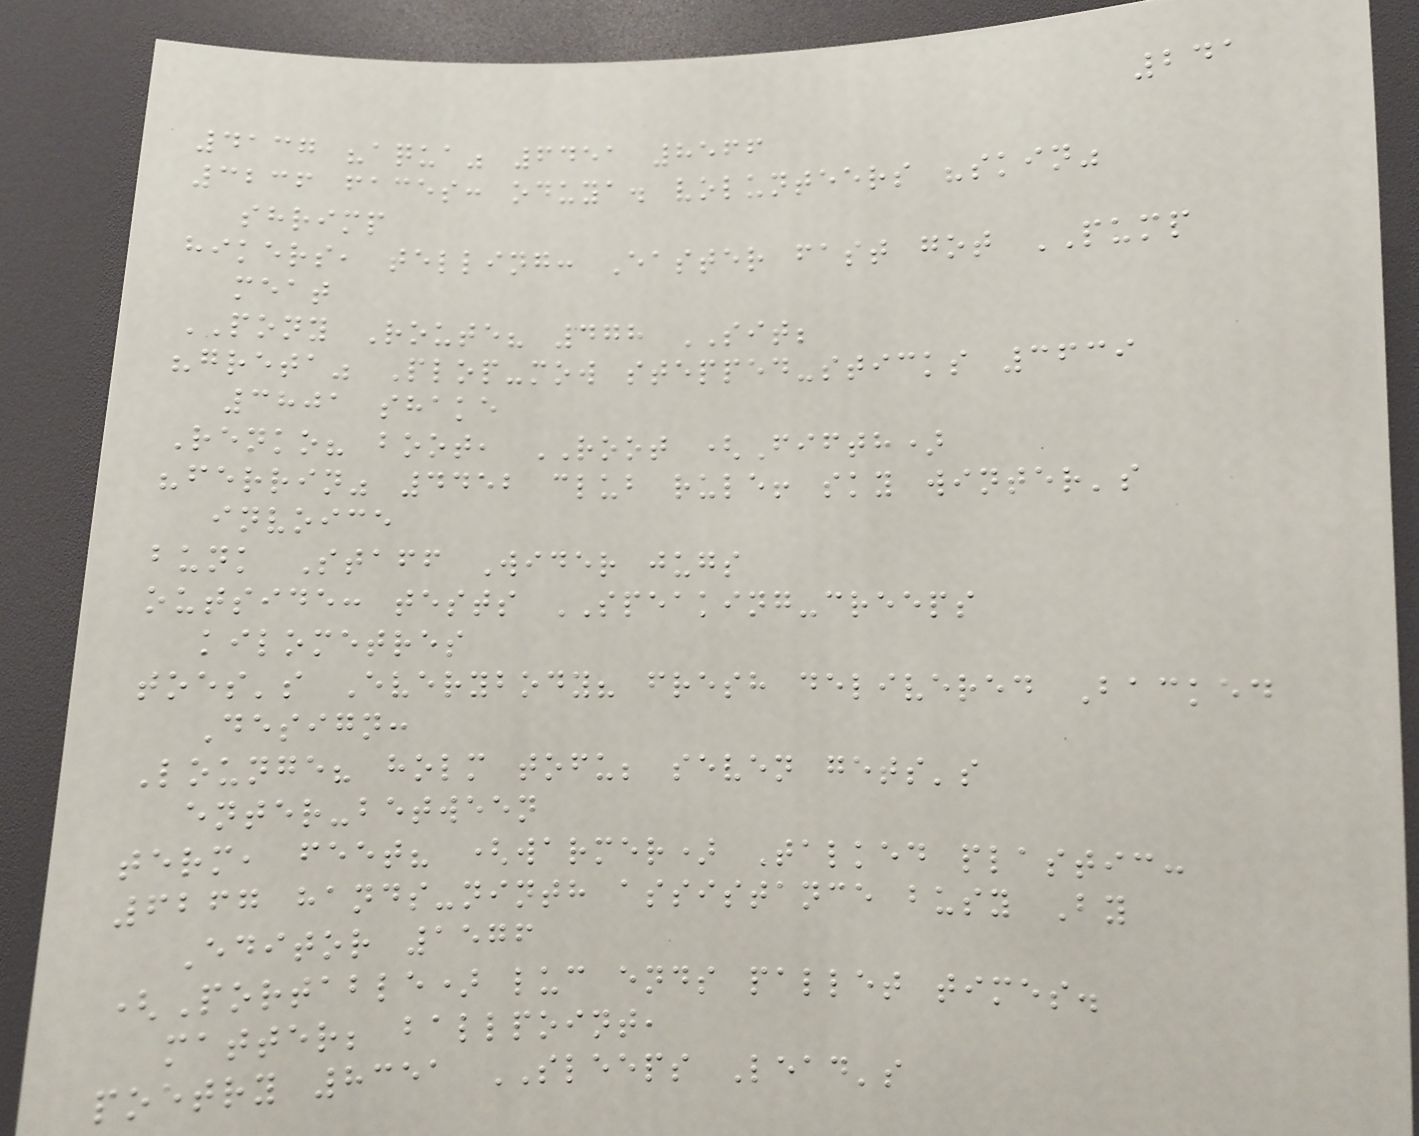241
4137 "aqua" 6451 8566
3236 faces: oduya. volunteers "skin"
shrimp
hikers, telling: Easter fast got PUMP
meat
PONY Route? 478 SIT;
"greta" Plop-mow stepped-sticks 3639
3801 shake
Renko? boot, ROOT (Fifth)
"ferrin" 4452 club rule! sky winter's
invoice
bunk Staff Wider jugs
outside: tests SPEAKING-creeps
kilometres
toes's Everybody? fresh delivered Backed
Design:
Lounge? holm tofu; seven gets's
enter-between
term, feet? (warmer) Talked plastic:
6267 hands-ninth assistance busy By
Editor 1576
(Portable) luc ends pallet times.
matter; ballpoint,
poetry 8351 SLEEPS Lead's
